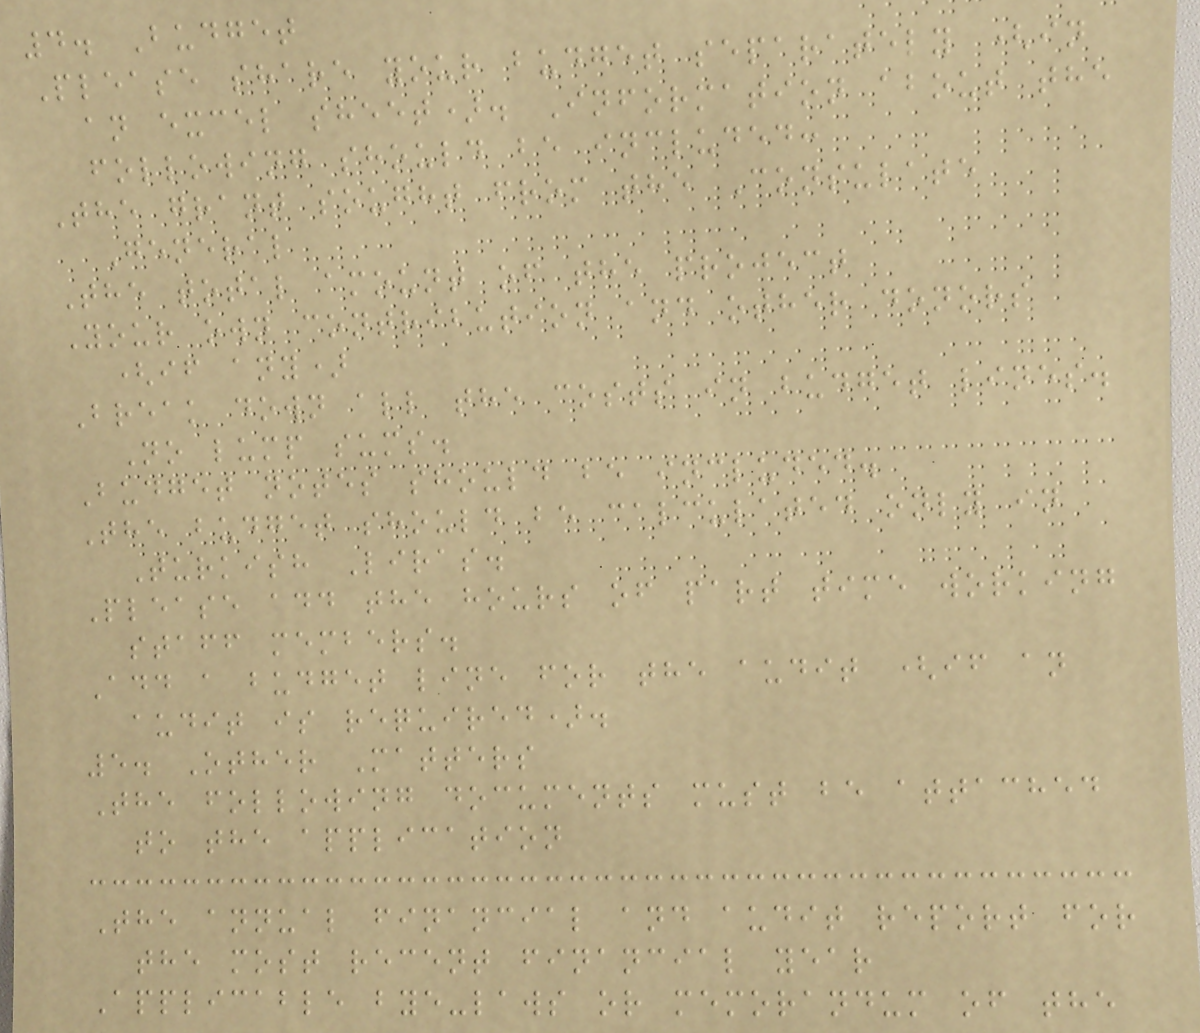4. Budget
Please share your budget separately (in
an excel sheet). Information about the
following should be included:
The grant sought from the Consulate
General
The total amount of the project
Your own contribution and other donors
(if any)
Break down all the costs in budget lines.
No lump sums.
Budget notes should be included.
The budget should be calculated only in
Turkish Liras.
Please add the hours of part time working
staff members.
Add a budget line for the audit (if an
audit is required).
5. Other Matters
The following documents must be attached
to the application
The annual financial and audit report for
the most recent financial year
Applicable bye-laws or memorandum of the
